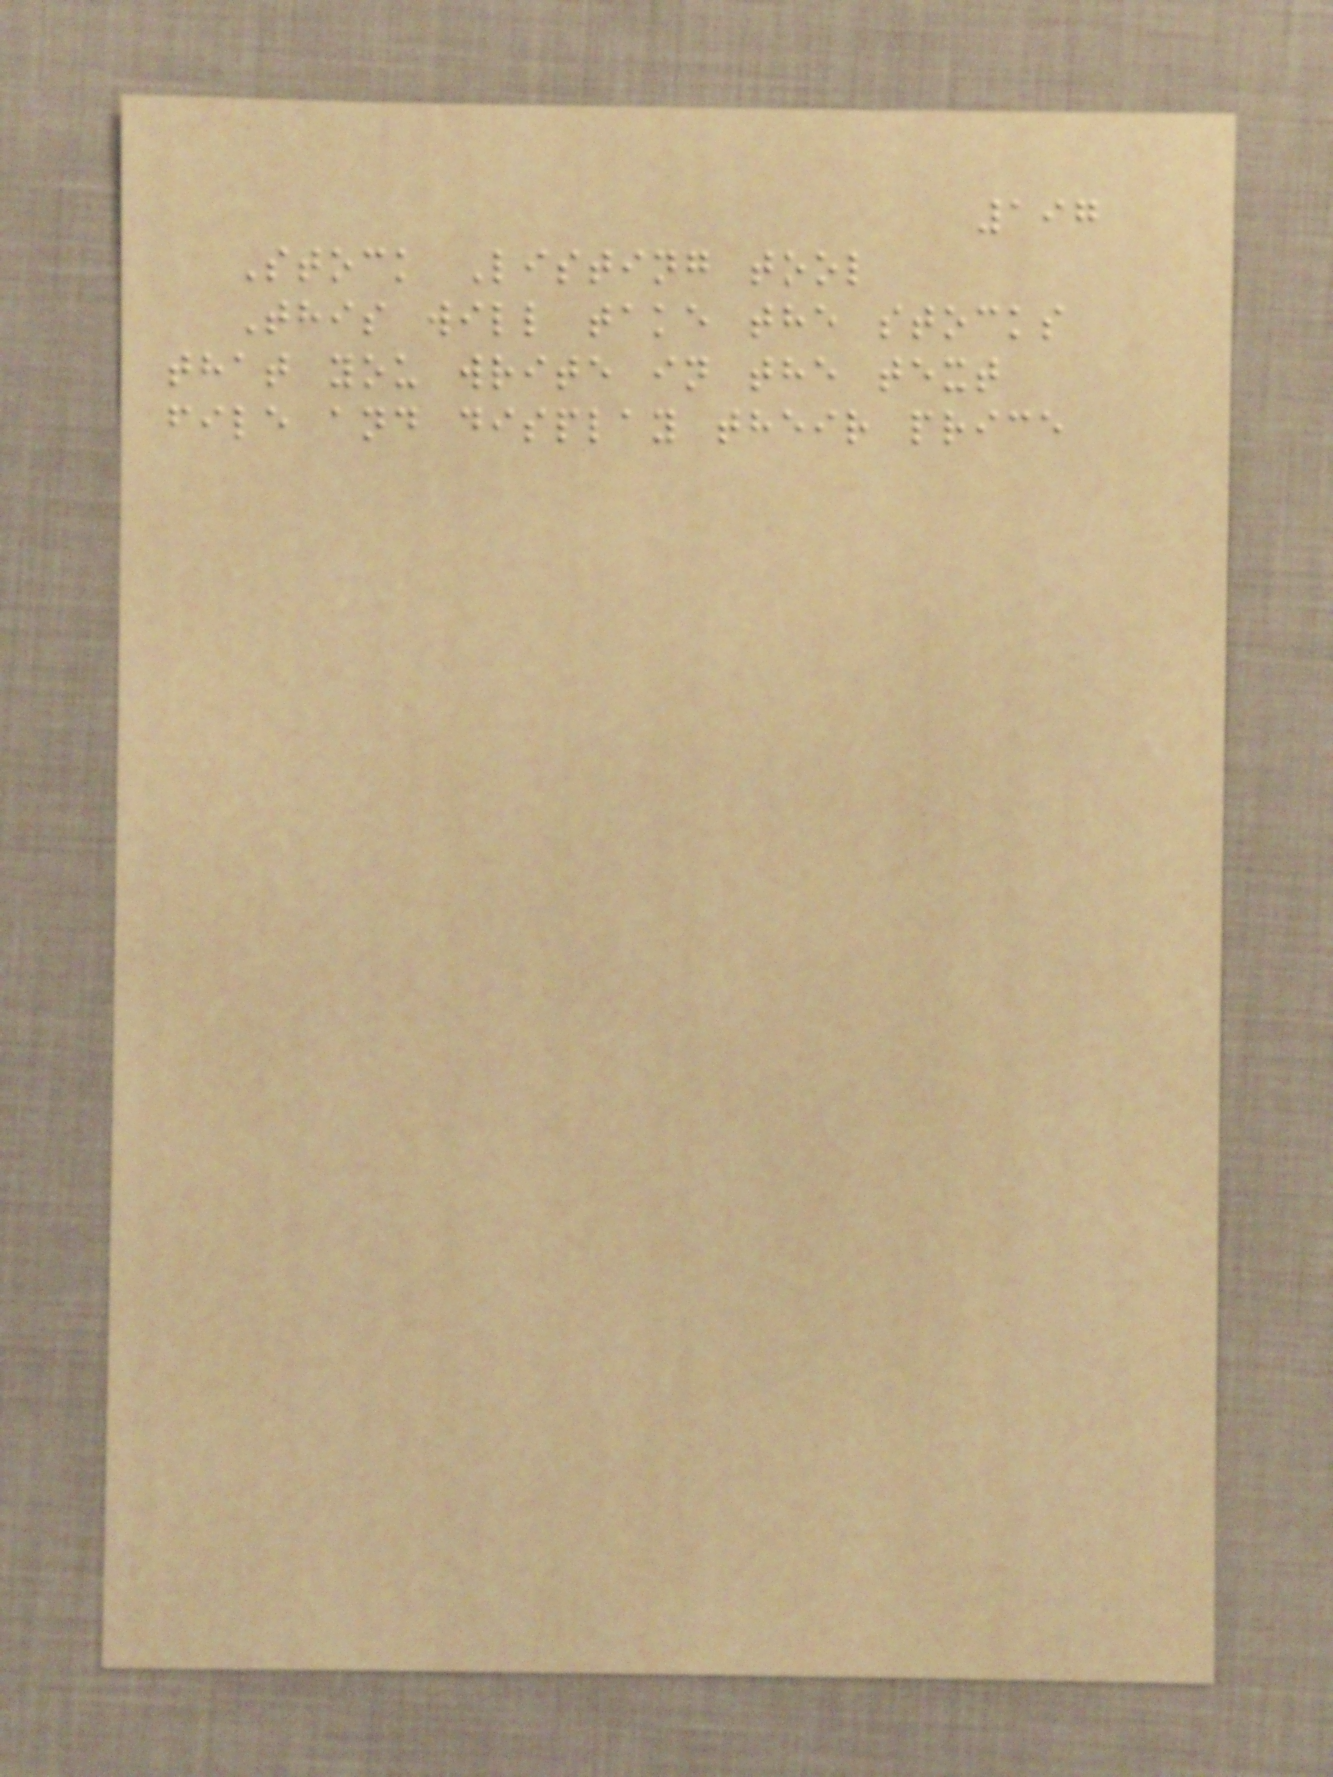197
Stock Listing tool
This will take the stocks
that you write in the text
file and display their price
